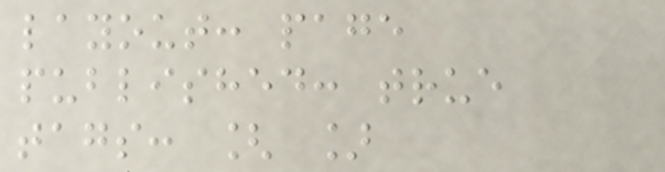layout: page
published: true
tags: [ ]
